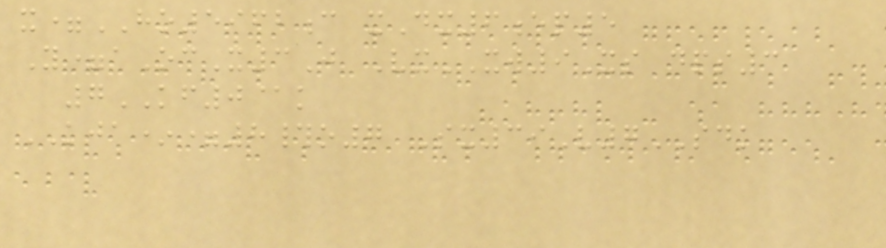x=HO5962c xDx6ep5
Y=aOcX3J VxXW9Xs dps3
7KF0@k
KJA*=8#o7 Sx39V7SDK
